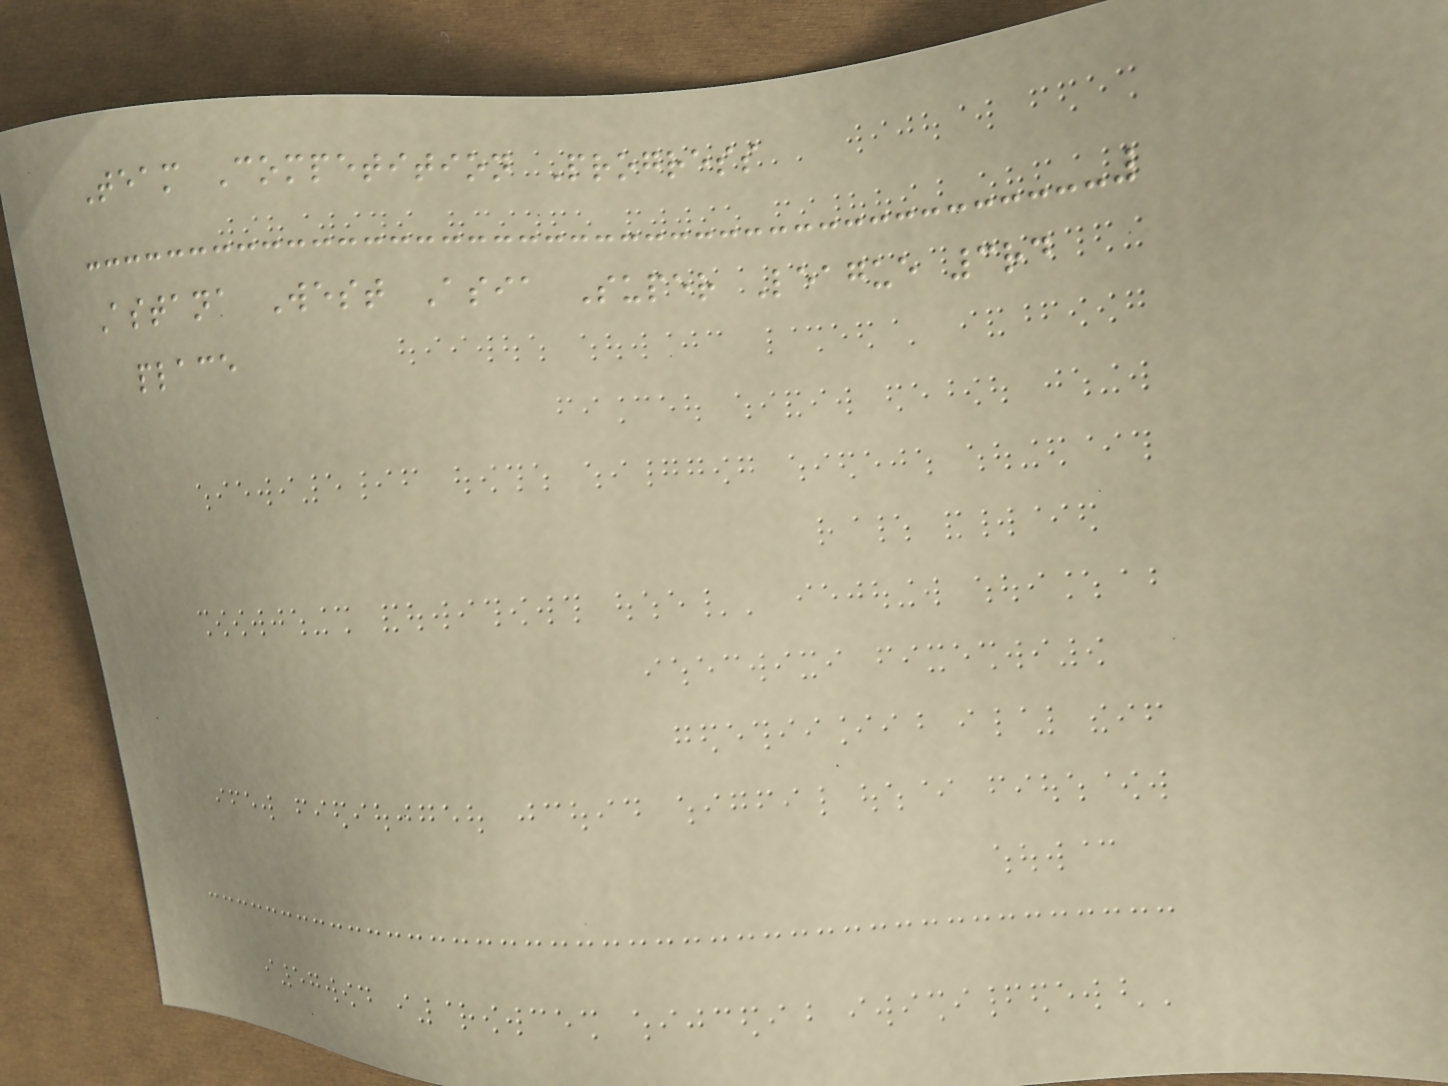Team Competition Progress
Astana West Asia Super League 3rd
place
